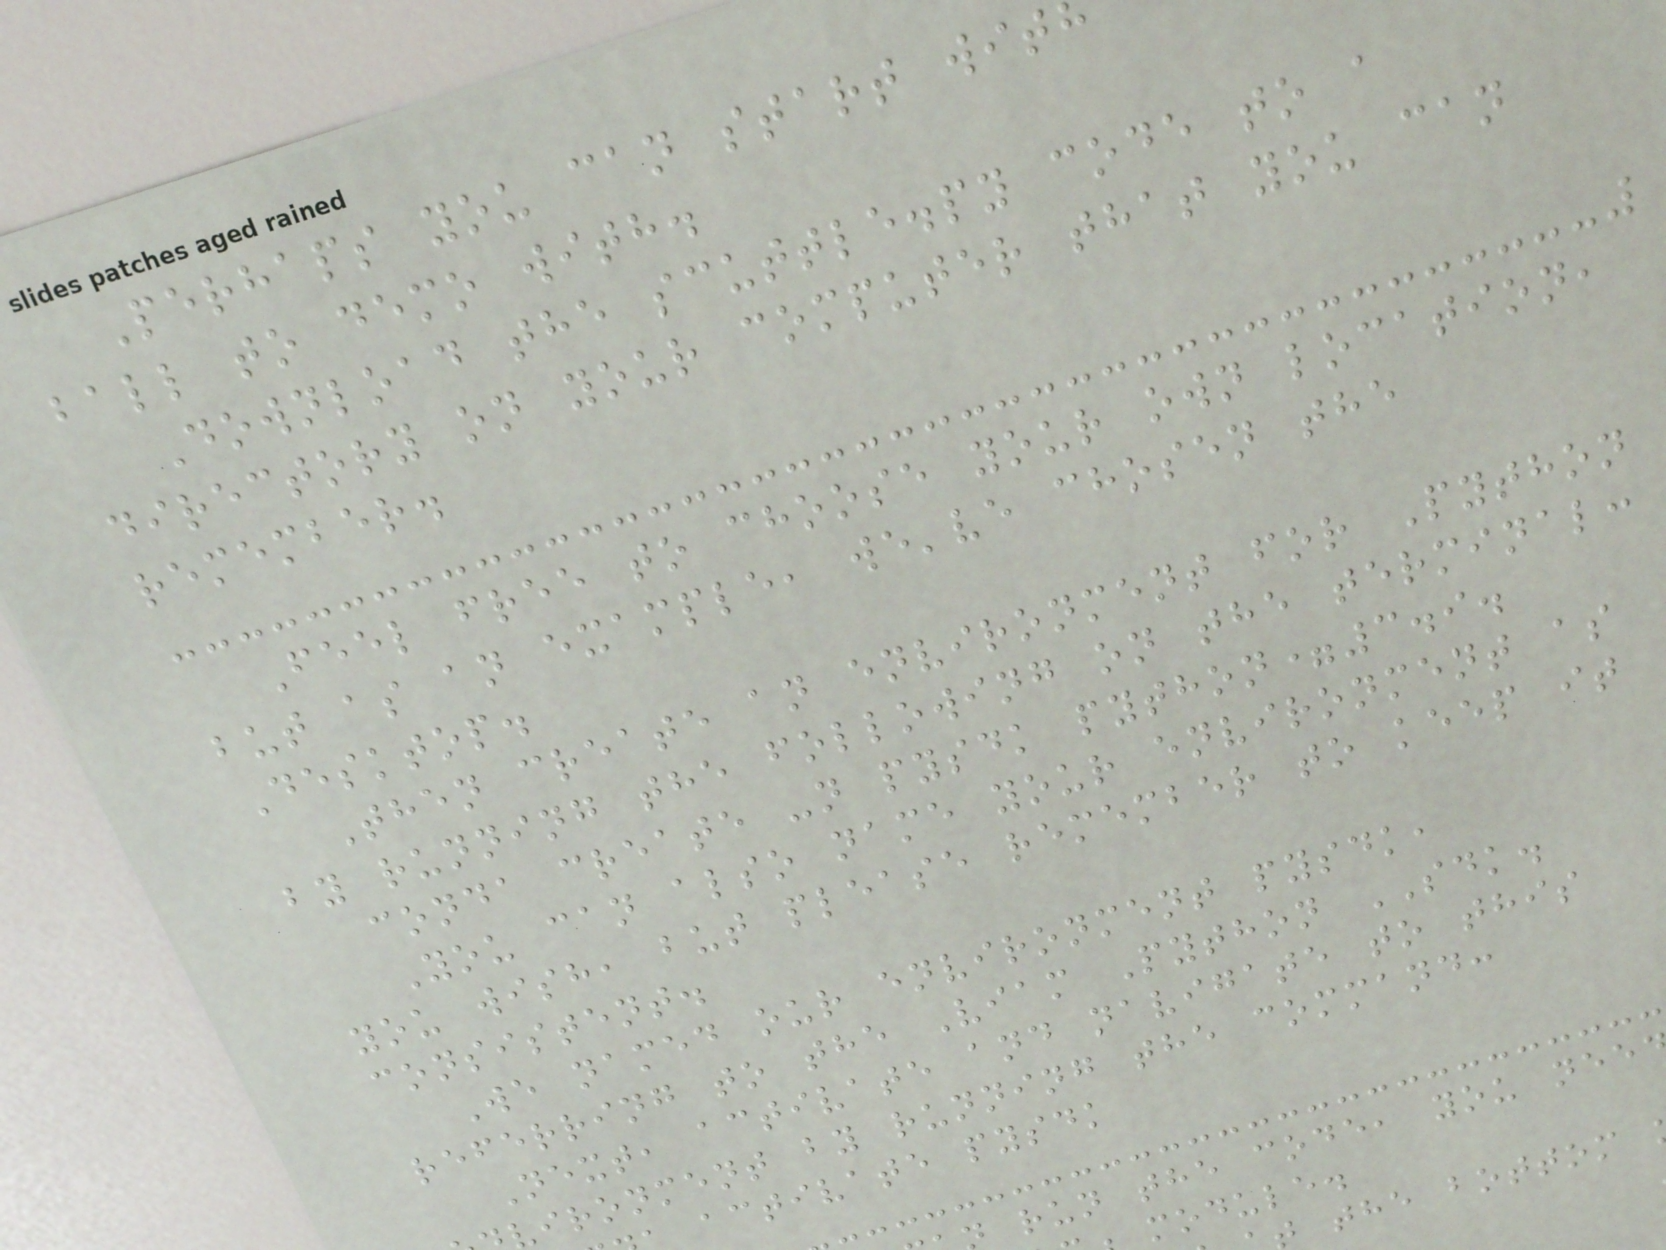Perhaps you can start wit
ball to demo with.
Download the scuttle.py code to a
directory on your computer that you can
remember.
Feel free to choose your own location,
but as an example, we've chosen the
Desktop.
Then create an environment for Python
by running the following on the terminal:
conda create -n pysdk python=3.9.
You can also name your environment as
you wish, but please remember to keep it
consistent.
We named our environment pysdk,
referring to the Viam Python SDK.
Next, activate and navigate to this
ironment by running the command:
activate pysdk
run the code, you nee
t the bottom
